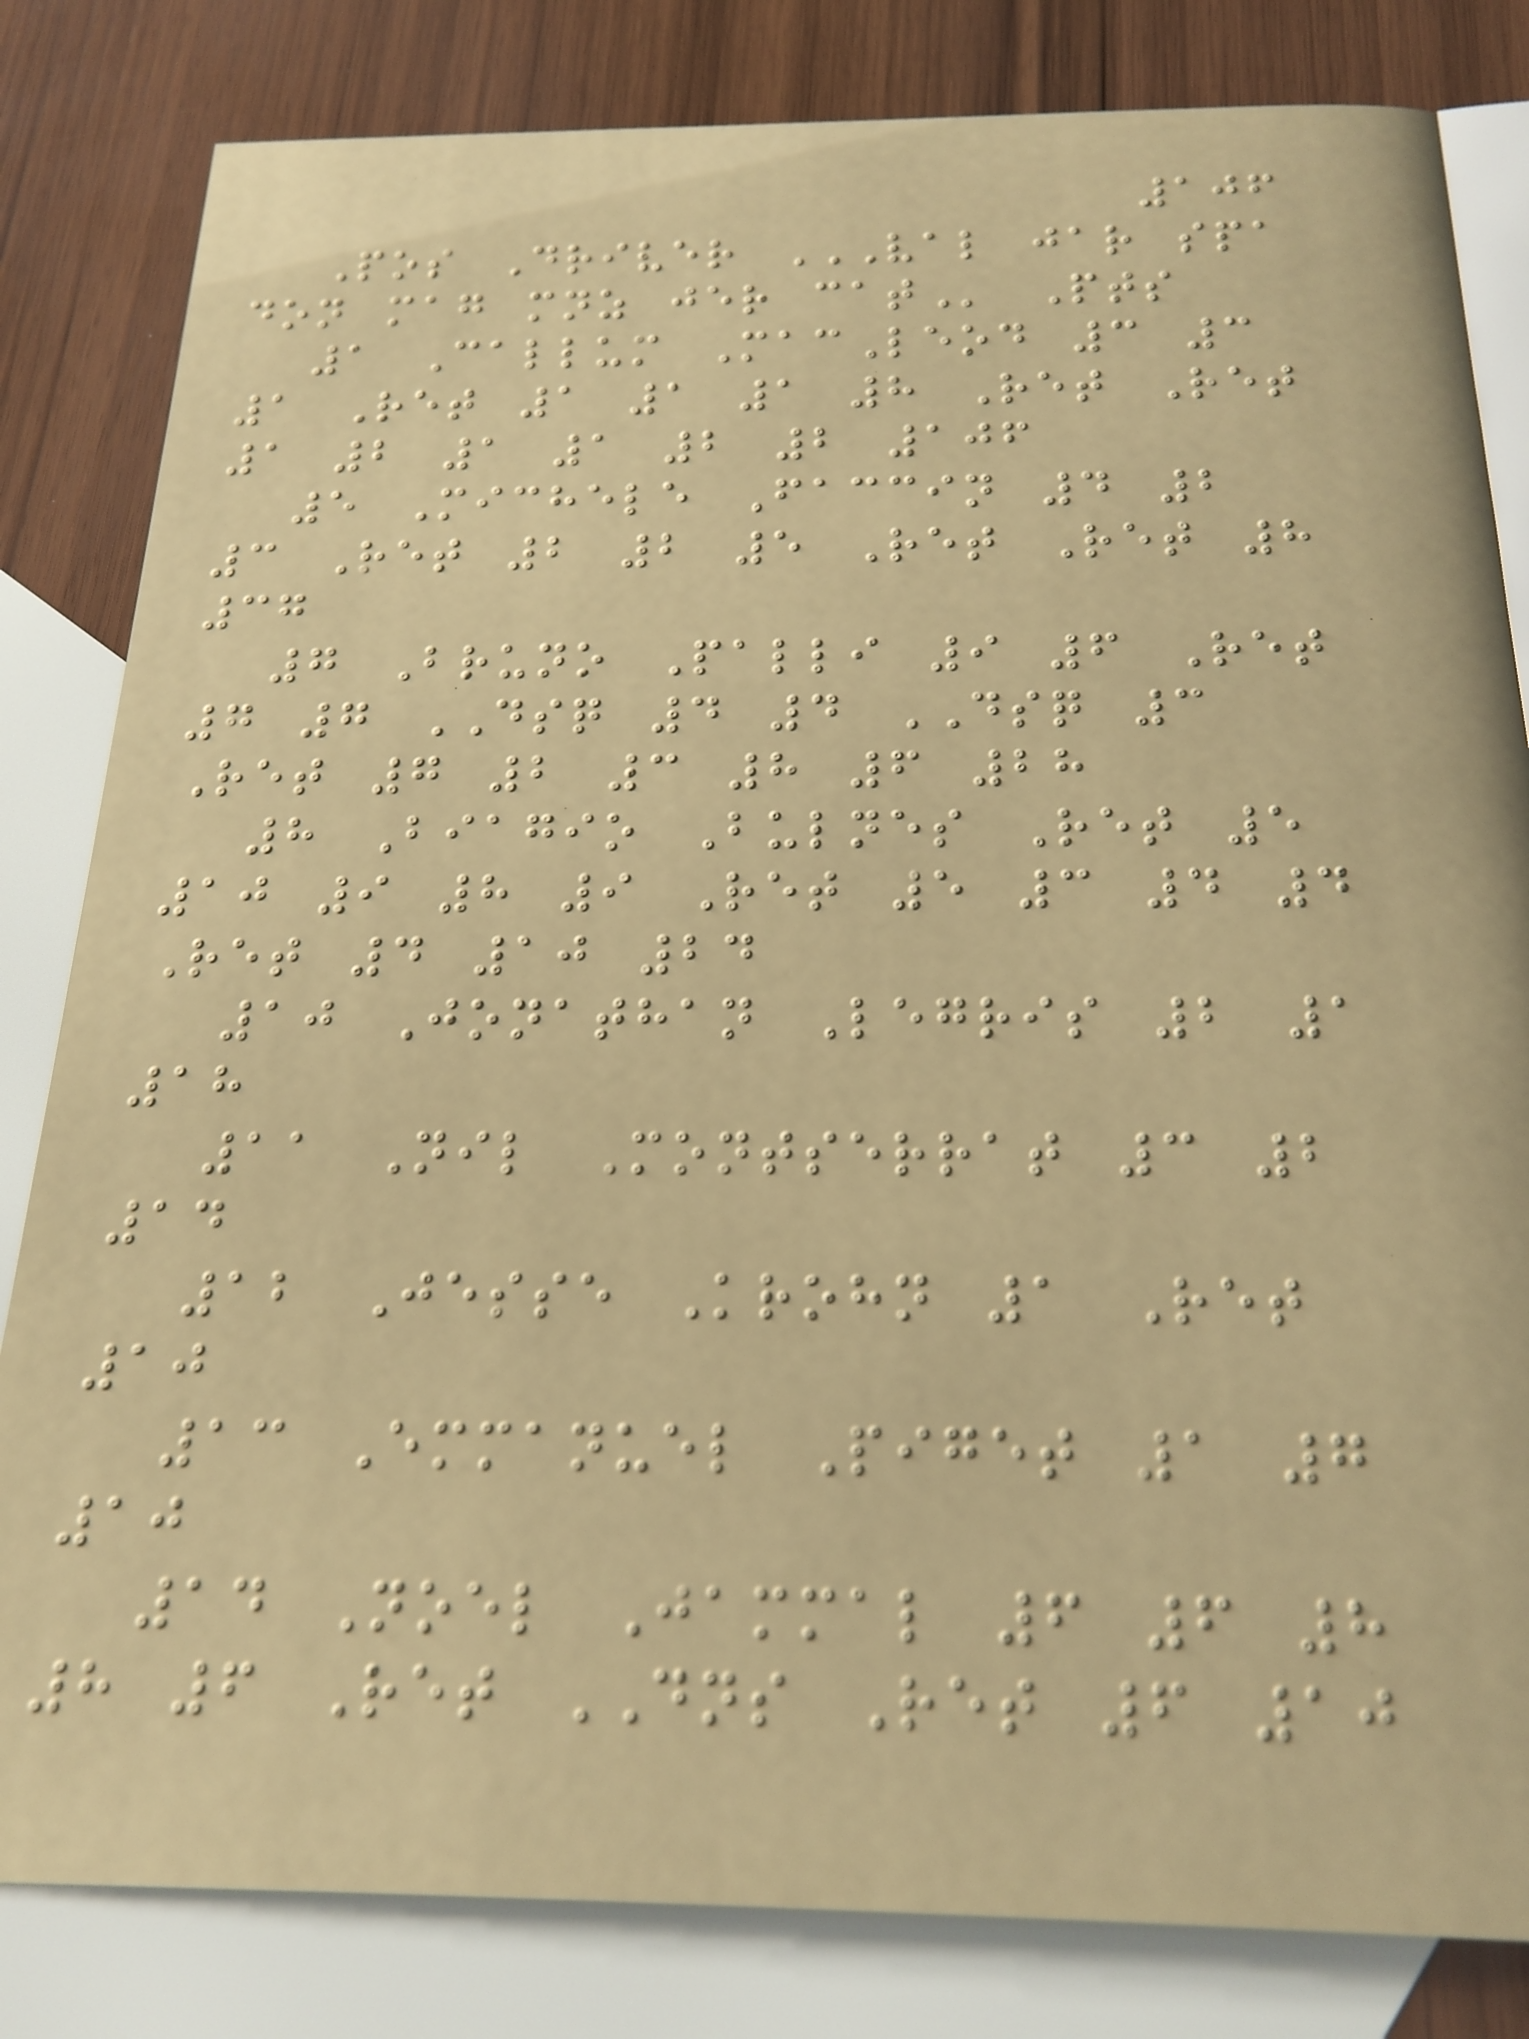106
Pos Driver VAL JAR SPA
DON MAG MNZ JER CAT Pts
1 Callum MacLeod 3 3
1 Ret 1 1 1 8 Ret Ret
1 2 1 1 2 2 106
5 Michele Faccin 4 2
3 Ret 2 2 5 Ret Ret 8
37
7 Bruno Palli 9 6 Ret
7 7 DSQ 4 4 DSQ 3
Ret 7 2 3 8 6 28
8 Biagio Bulnes Ret 5
10 9 8 9 Ret 5 3 4 4
Ret 4 10 24
10 Jonathan Legris 2 1
18
11 Nil Montserrat 3 2
14
12 Jesse Krohn 1 Ret
10
13 Emmanuel Piget 1 7
10
14 Noel Jammal 6 6 8
8 6 Ret DNS Ret 6 10
